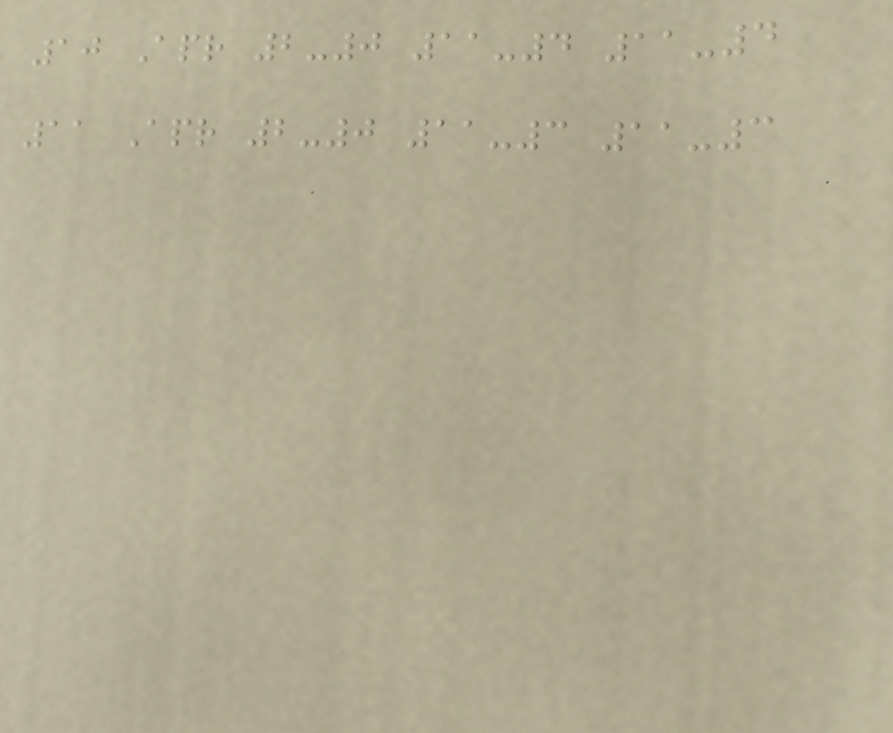10 Apr 2-0 11-4 11-4
11 Apr 2-0 11-3 11-3
